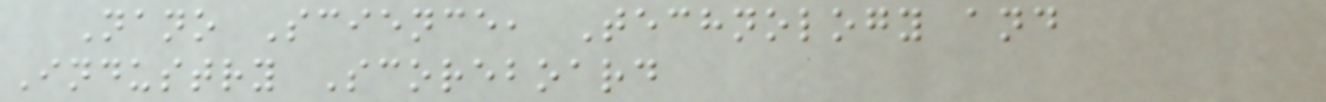Nano Science, Technology and
Industry Scoreboard
